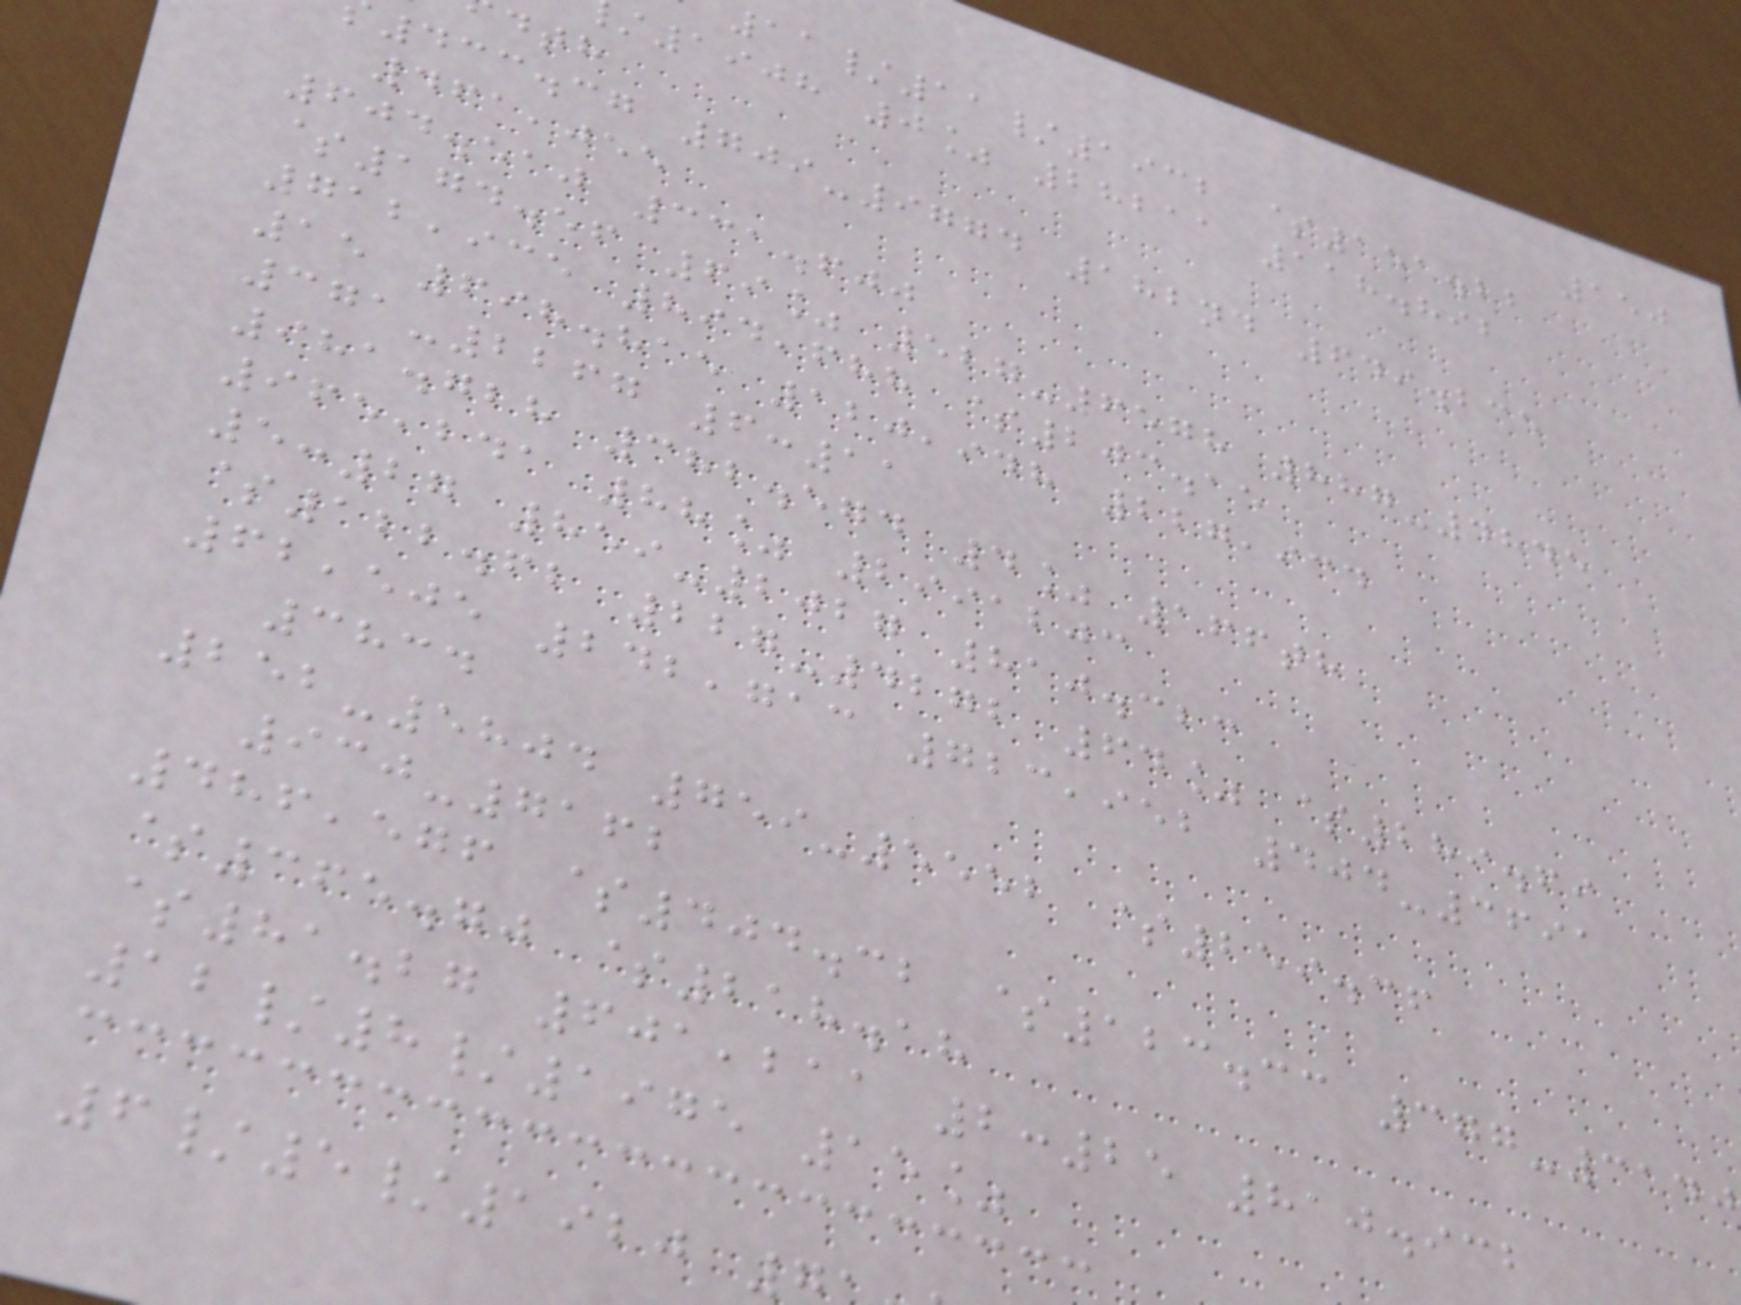150
11/11/1932 $151.22
1908 0% 28211 118.892
433.37 709-9774 182nd 649.235
461,055
604.510 331.600
$174.56 69% 527-6578 887-4845
712,935 894,688 $203.15
15 698.815 120,948 227,934
371-2267 6:11
981.728 382.574 4% 166th
965,241 88% 2991203
5:27 859-2027 810.323
$122.62 227-4272 64% $289.69
62,505 242,713 723,952 404-3691
3834
252-5804 759-5552 $259.36
930-7162
486,576 $404.32 $123.33 377-3140
$365.70 $218.18
$81.27 601,211 2:25 810.932
12/8/1975 15%
6/5/1920
